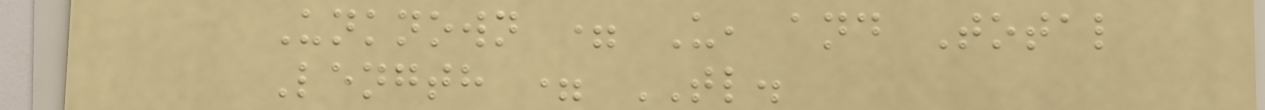Unknown = U, and Total
Length = TL.
